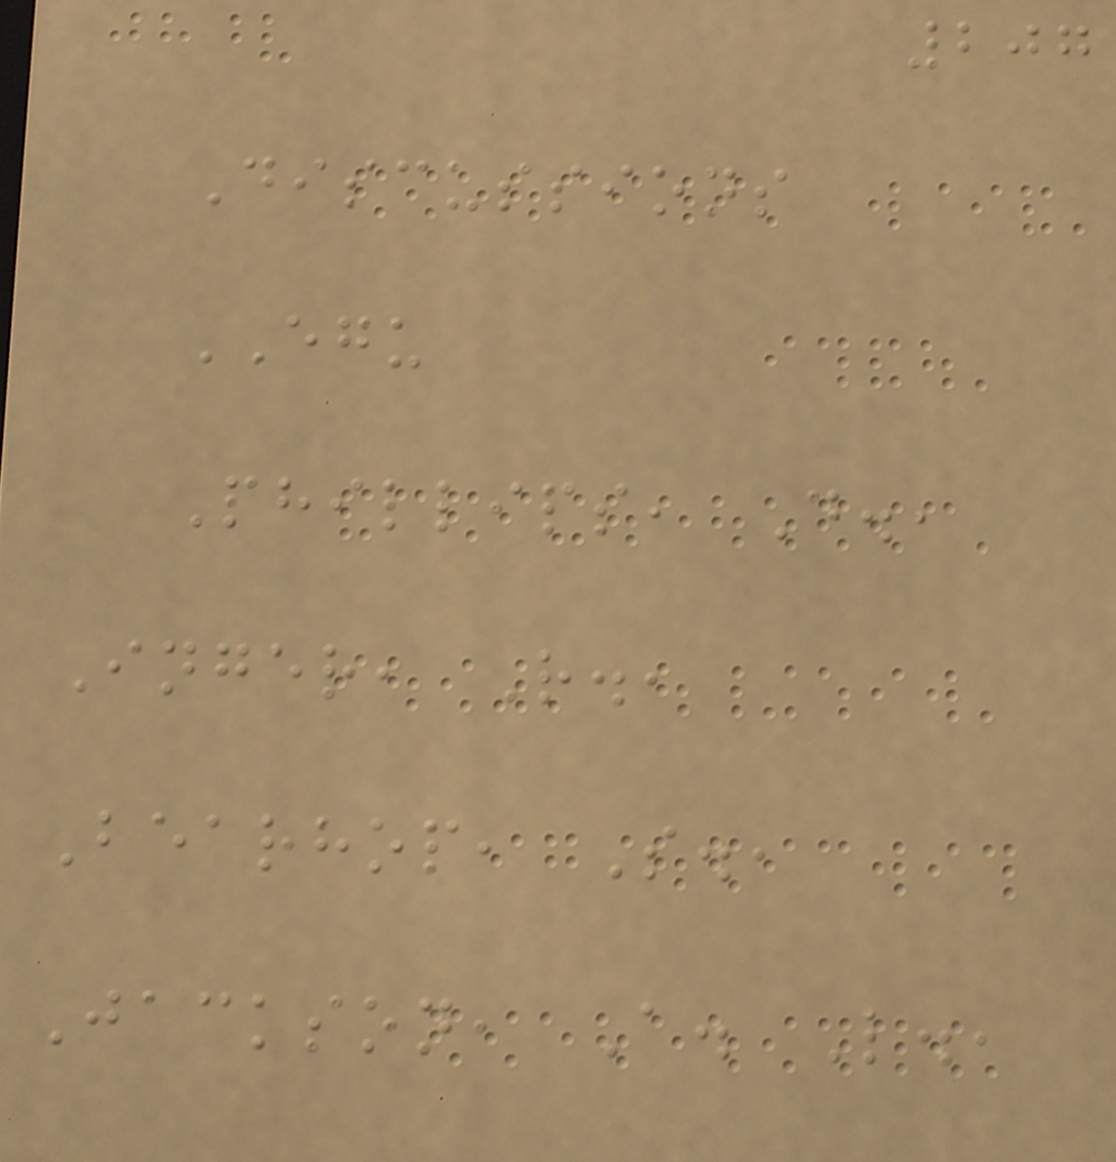207
Discussions
EGU
Phillips, D.,
Inger, R.,
Bearhop, S.,
Jackson, A. L.,
